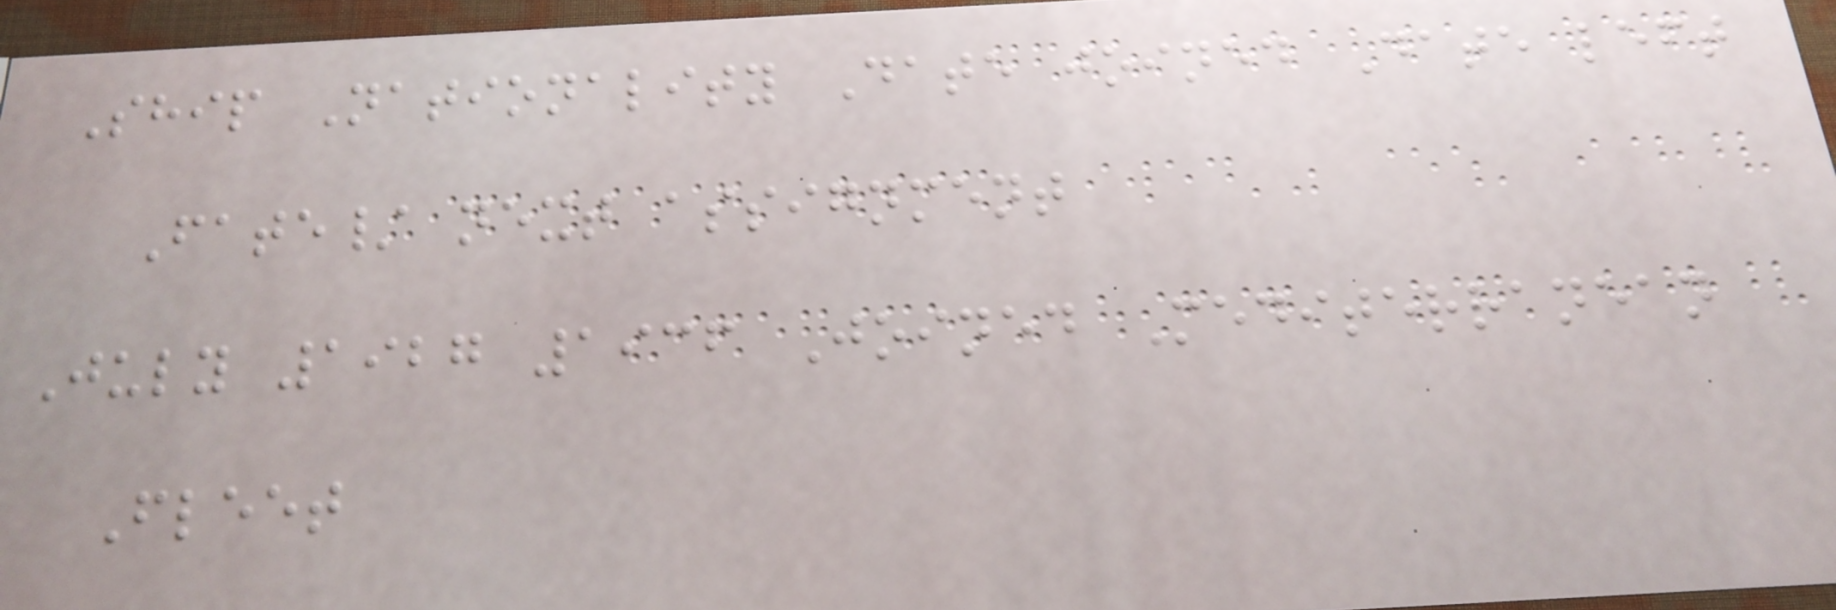Ship Nationality Date joined Date left
Fate/ next assignment
July 1927 1936 Joined Mediterranean
Fleet
